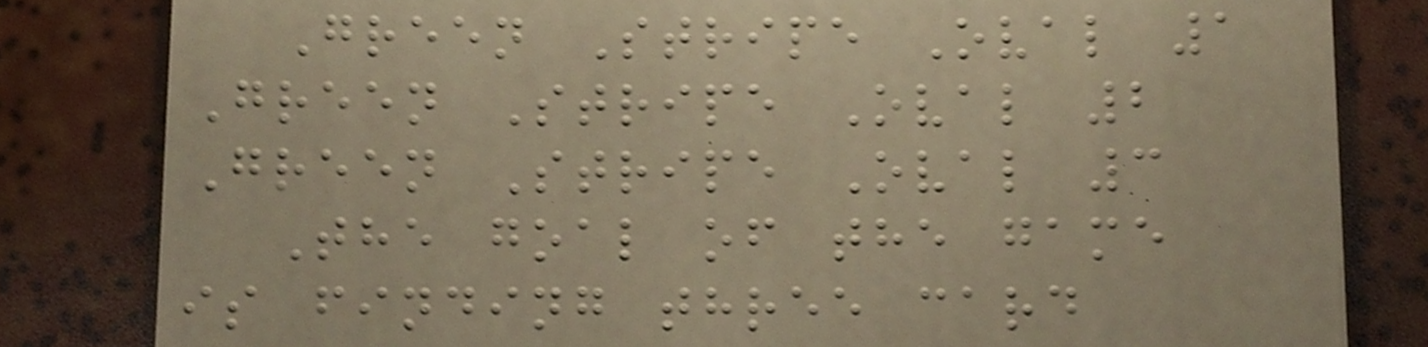Green Stripe Oval 1
Green Stripe Oval 2
Green Stripe Oval 3
The goal of the game
is finding three card
